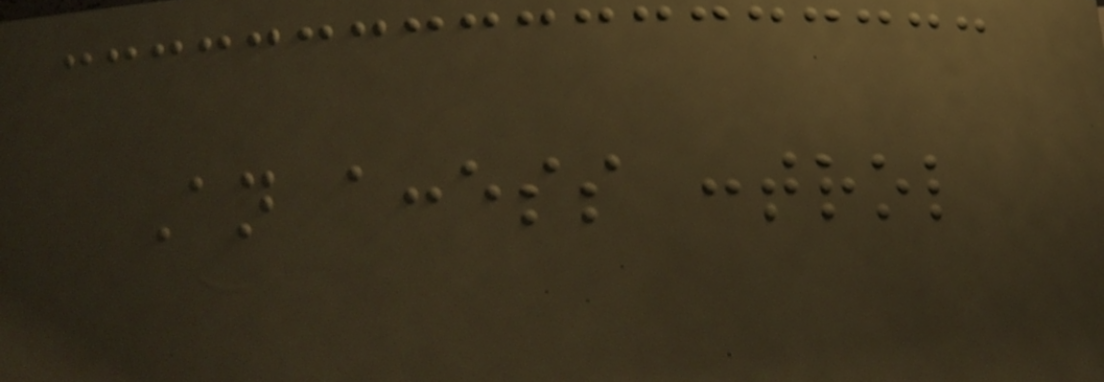An access control
